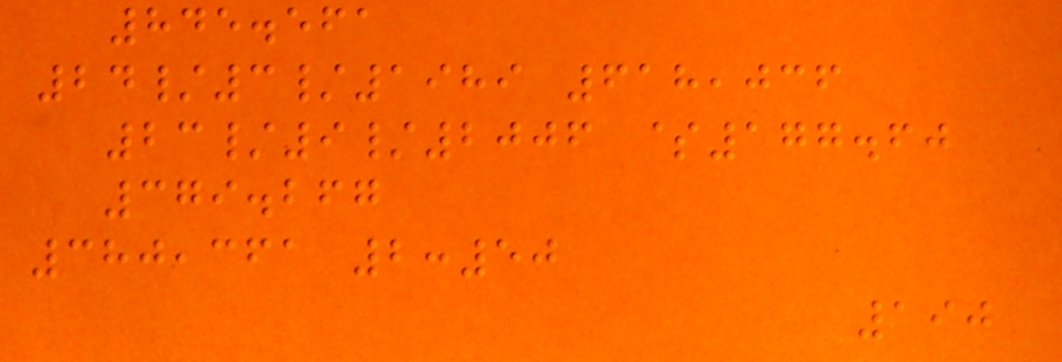845.561
24/3/1989 618,036
23/9/2006 $177.60
379.267
380,361 2:50
190
